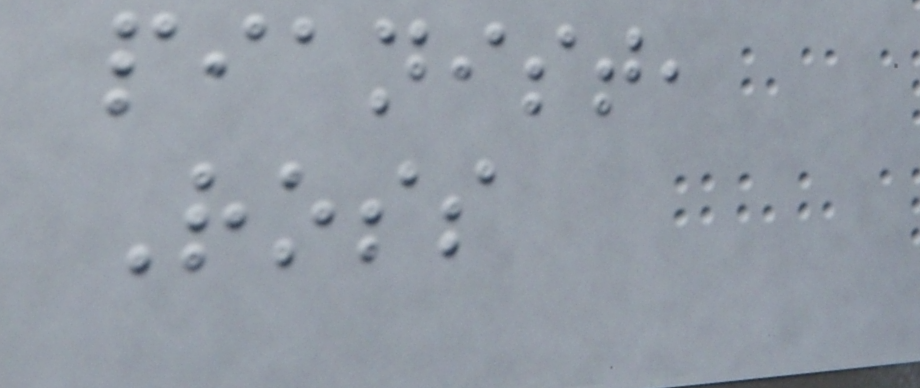pianist,
Ross
